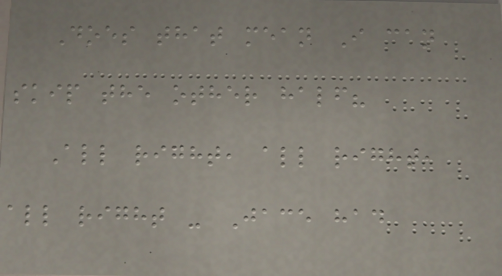Does that mean I can
skip the other half?
All right, all right,
all right - Jace had
